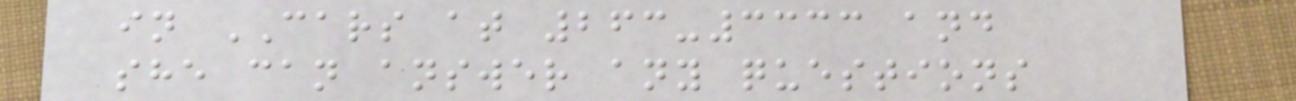in CARS at 263-3333 and
she can answer any questions
